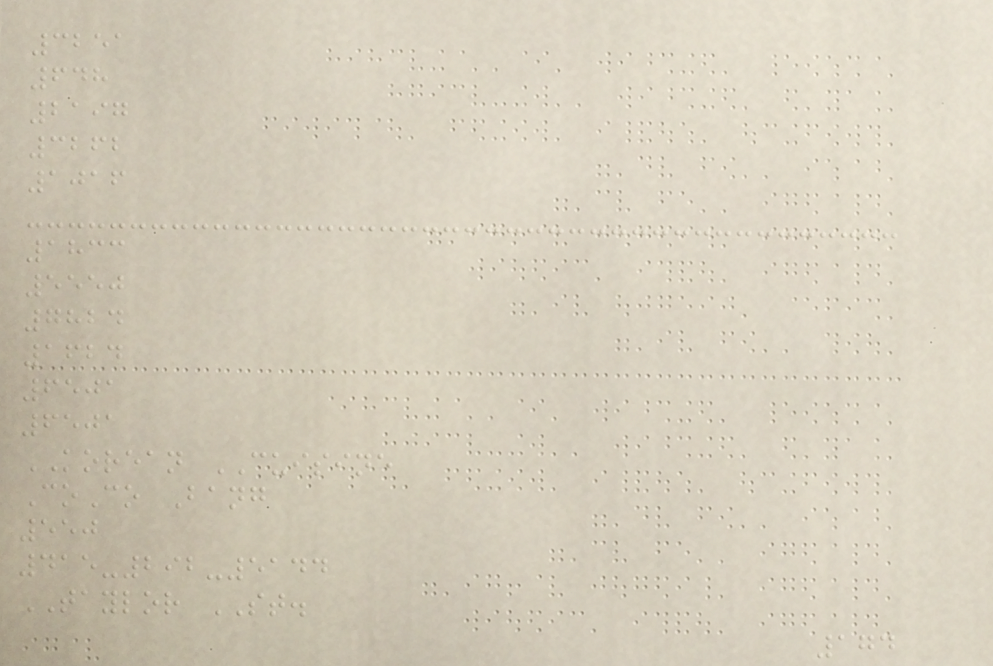3251
648
2197
3262
1016
1833
5550
7824
1624
6501
6501
KOREAN CUISINE
CoCo Bang
550
415-292-5144
TAYLOR ST.
174
